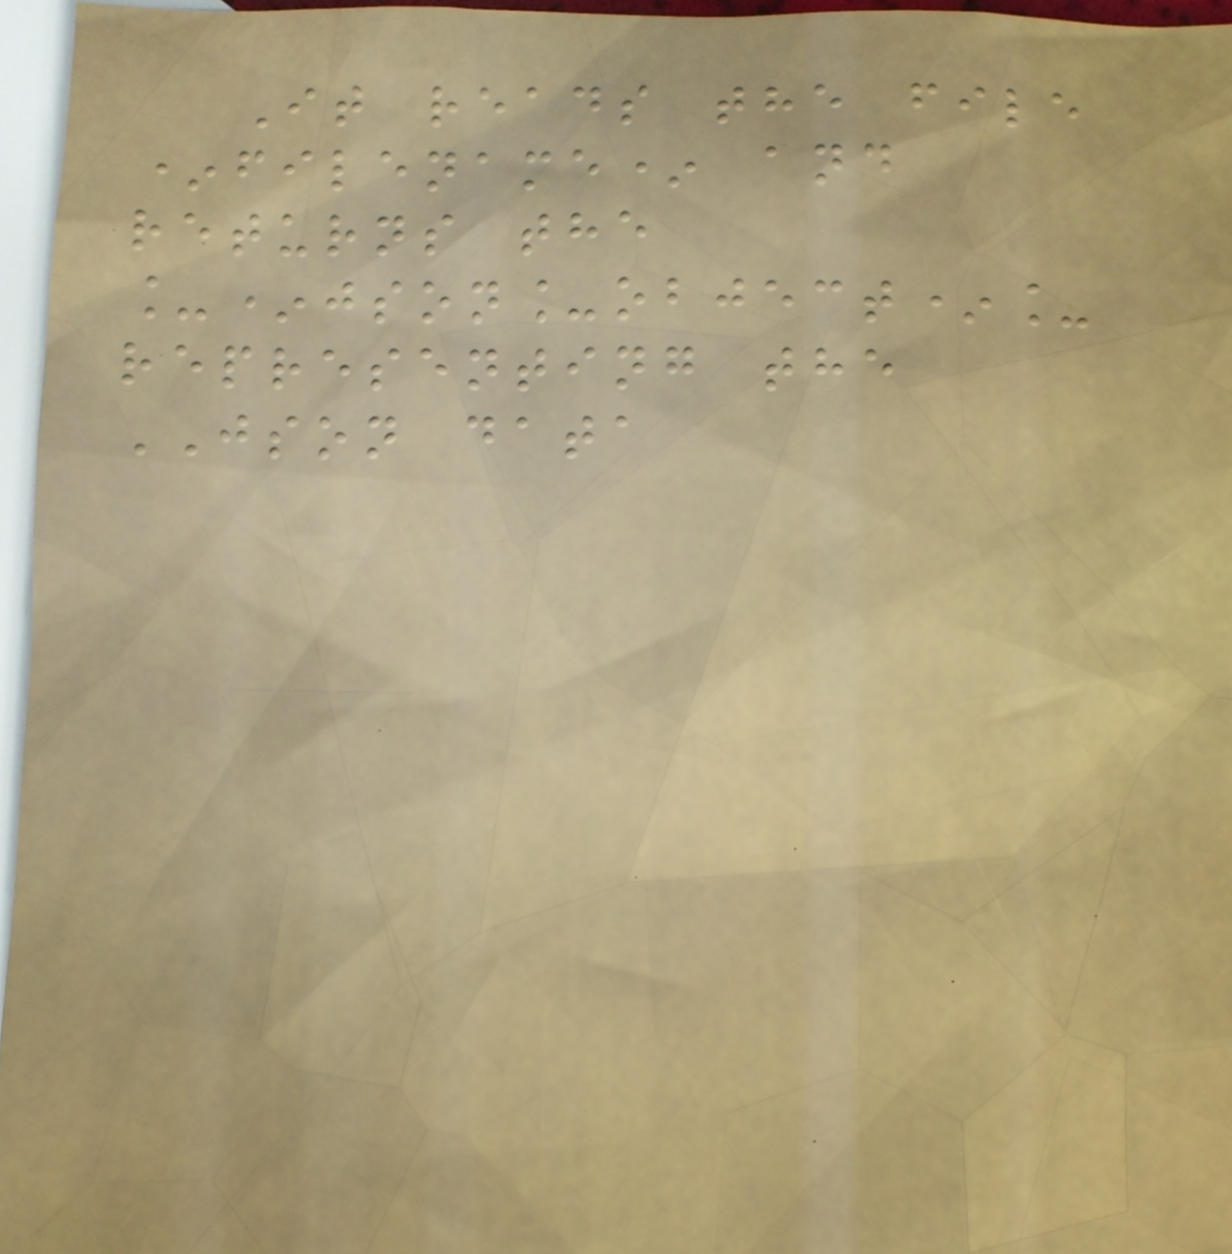It reads the file
*filename* and
returns the
_*json_object*_
representing the
JSON data
